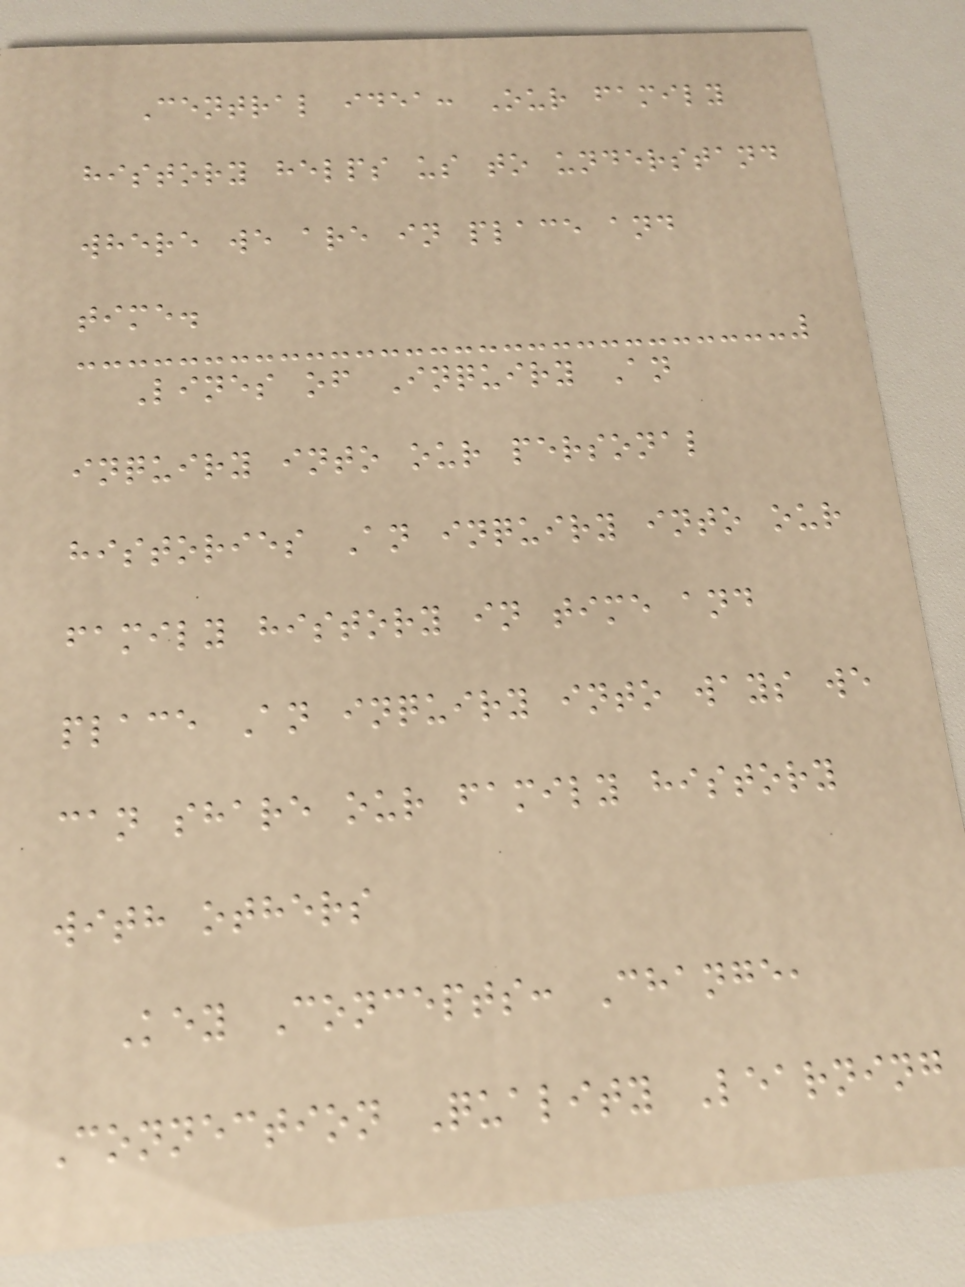Central idea: Our family
history helps us to understand
where we are in place and
time.
Lines of Inquiry An
inquiry into our personal
histories An inquiry into our
family history in time and
place An inquiry into ways we
can share our family history
with others
Key Concepts: Change,
Connection Quality Learning
